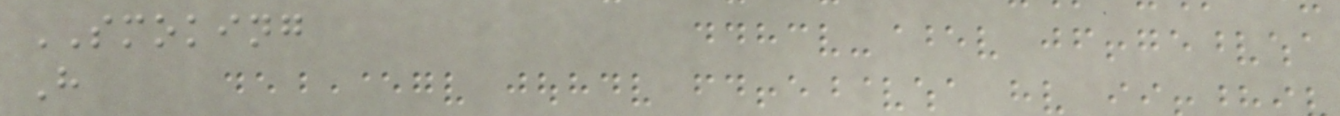SMOKING
H
